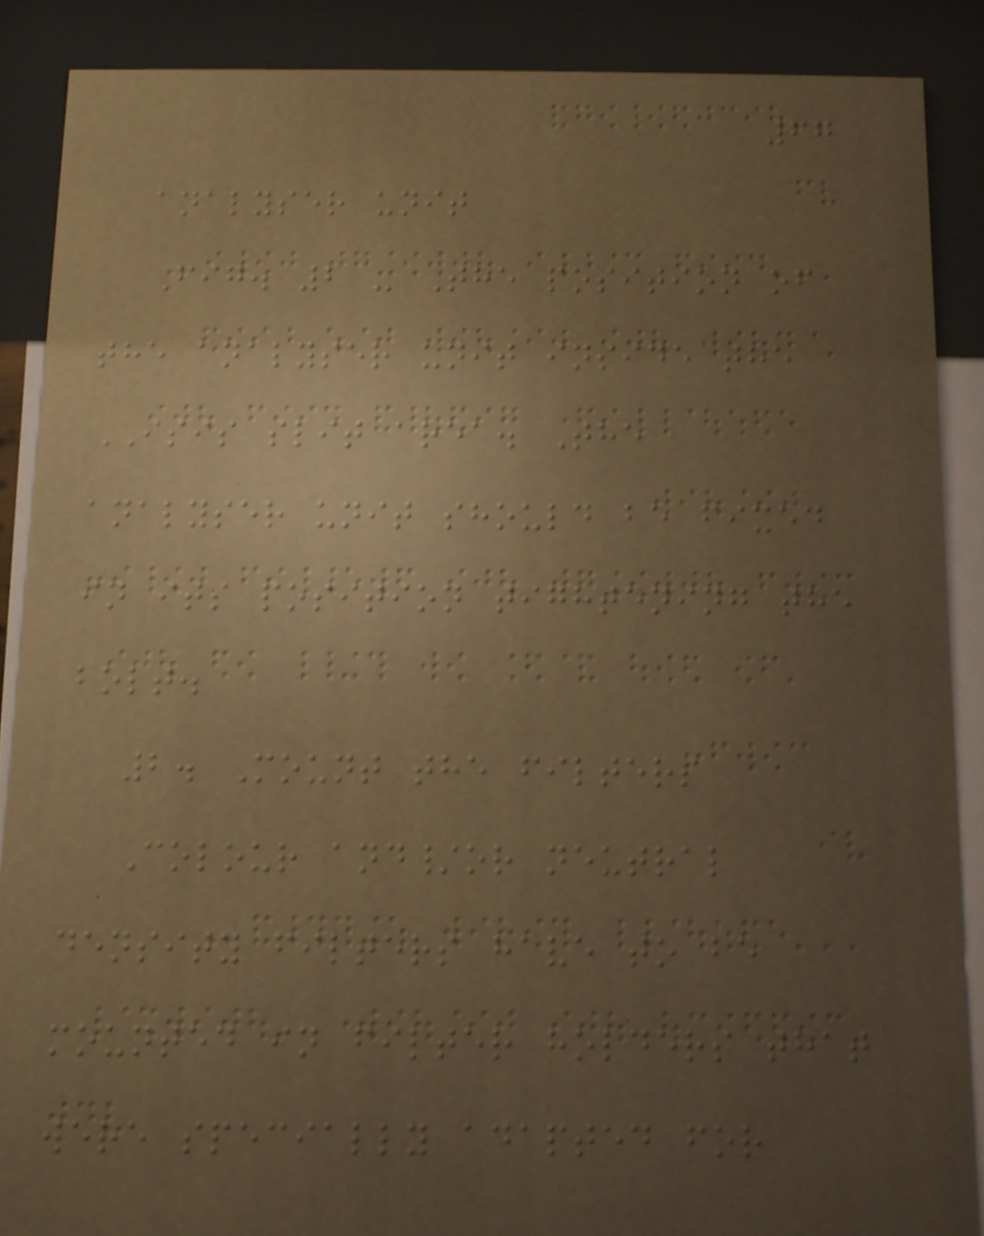67
analyser unit
Fig. 2 - The position of
the analyser unit inside the
ISIS slit area. The
analyser unit should be fixed
in its position tightening the
bolt.
2. Mount the filters
Colour and/or neutral
density filters have to be
mounted in filter holders that
were specially adapted for
